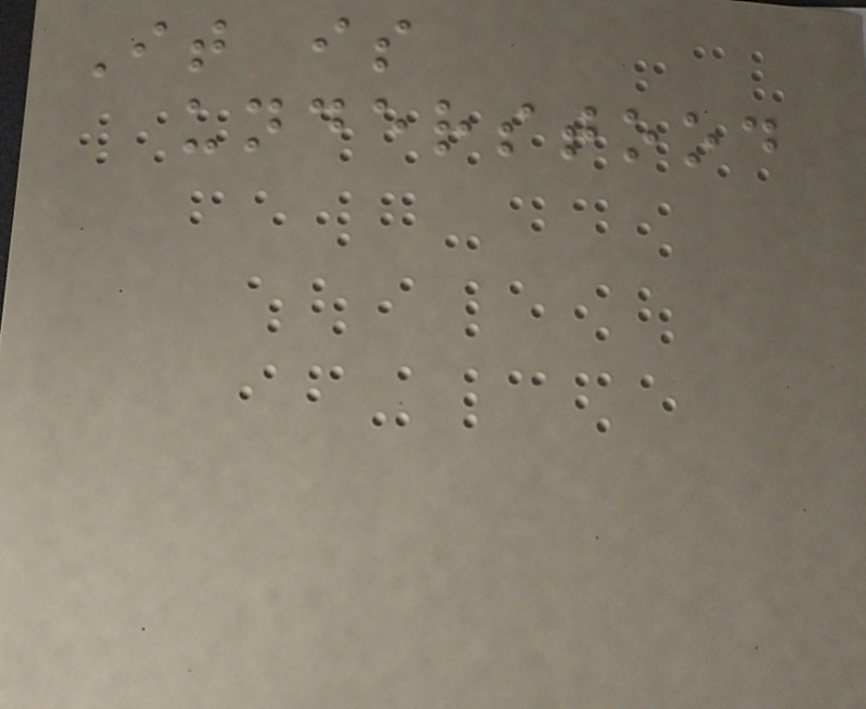It is
understood
